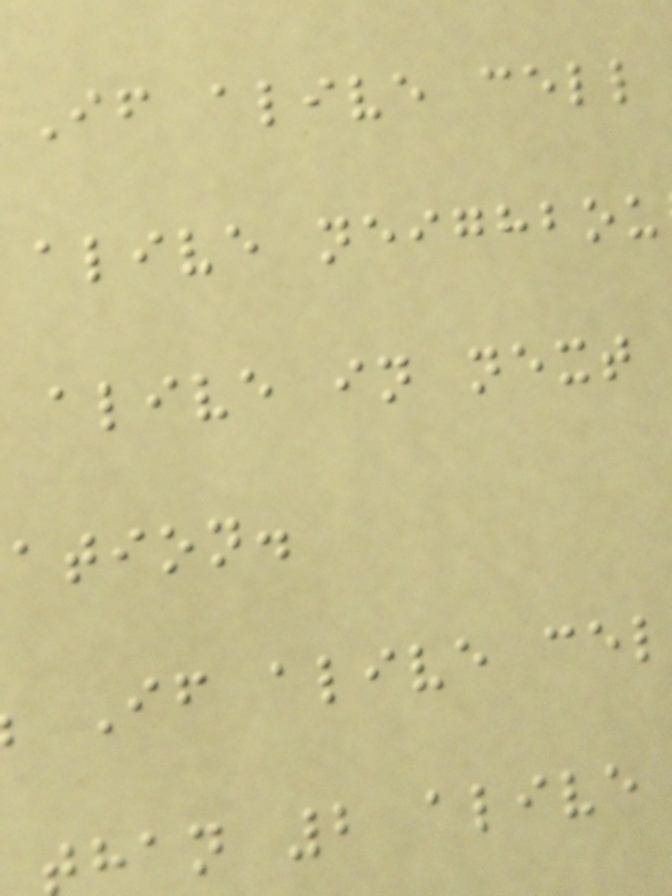If alive cell
alive neighbou
alive in next
ation.
If alive cel
han 2 alive
